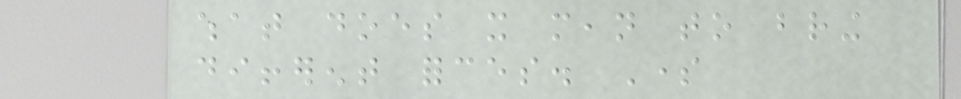what does it mean to bring
different forces. Some
